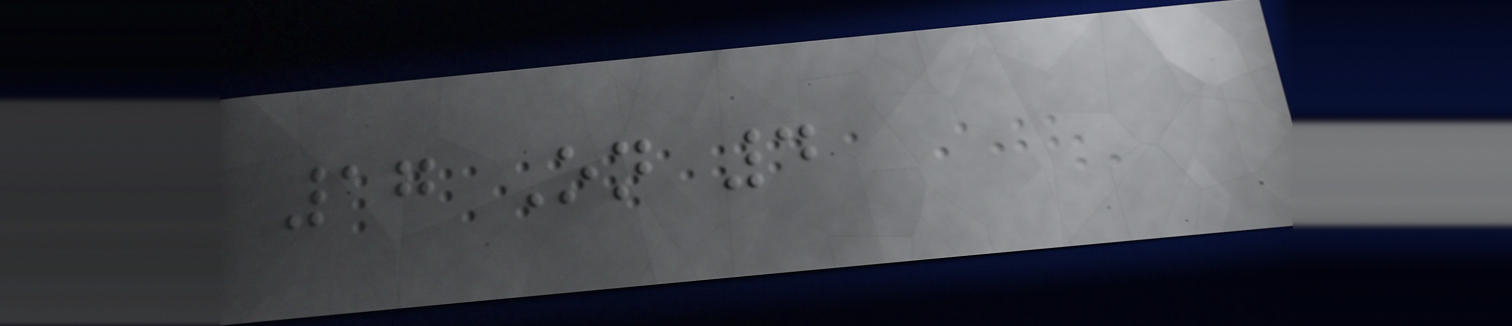17 On 4
